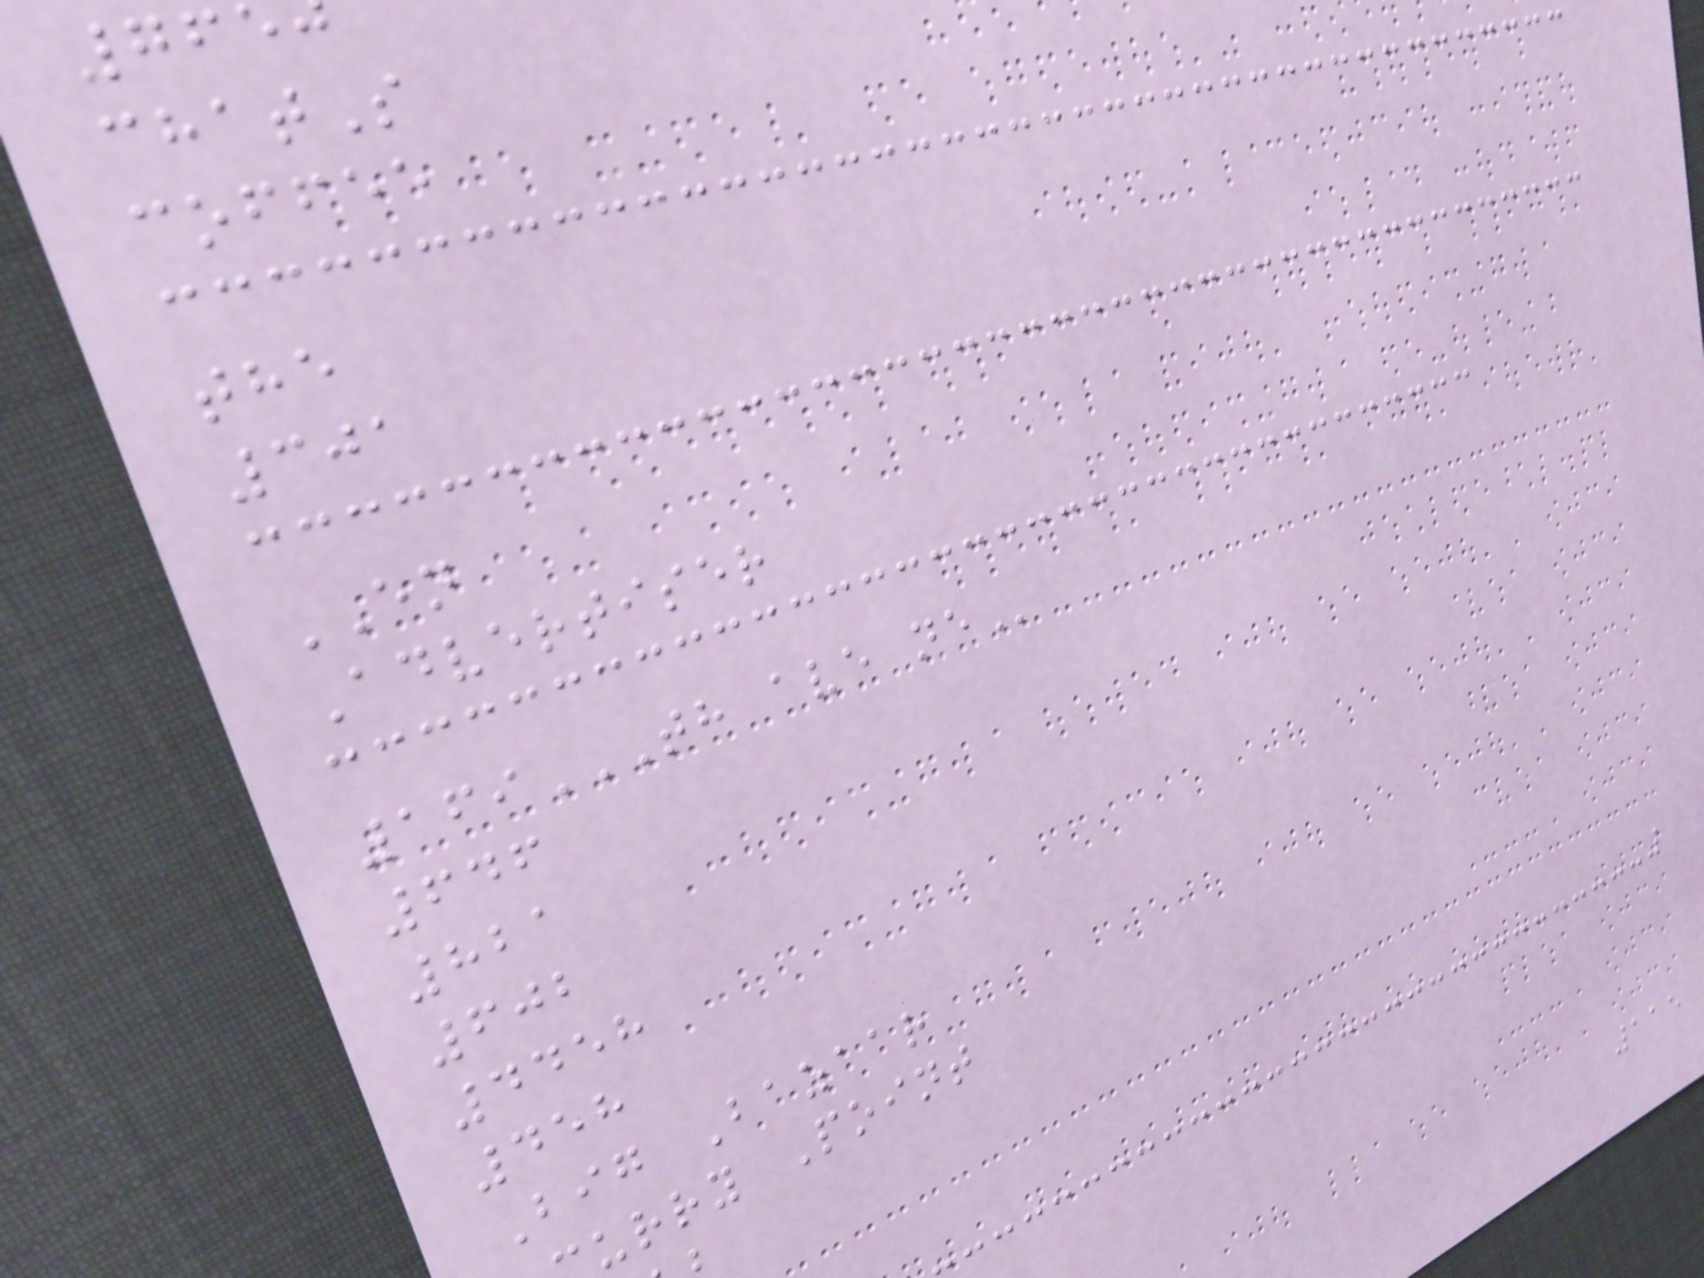765
chatS
coffee
the
301
EN
Advertiser
169TH AVE NE
646
821
602
4458
458
Big Bazaar
urry Point
115
